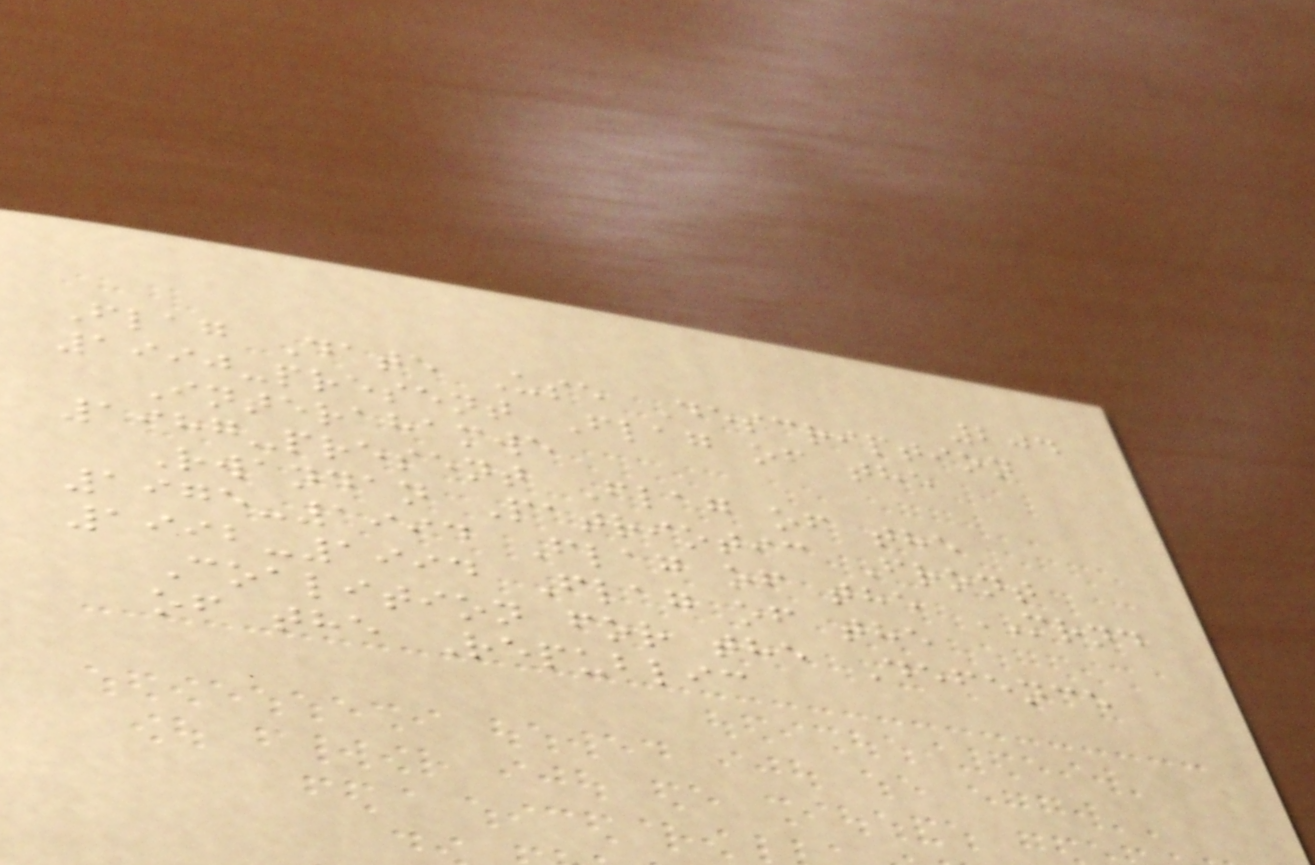204
Flag Date Use Description
1990-present Flag of the
Interahamwe
1987-present Flag of the
Rwandan Patriotic Front
1975-1994 Flag of the MRND
1992-1994 Flag of the
Coalition for the Defence
of the Republic
